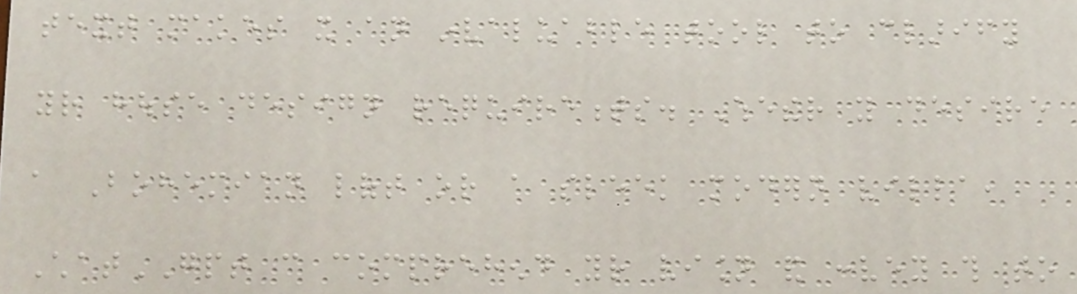text makes it an invaluable tool to clarify
your house design requirements. Whether you desire
a Bohemian loft or a sleek modern villa,
ChatGPT can comprehend your vision and convey this to
